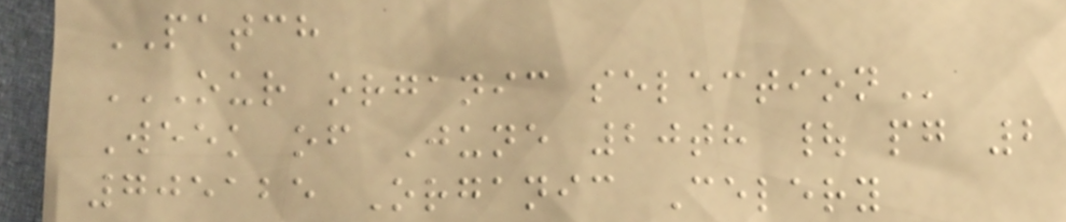PATCH
OUR ORGANIC SELECTION
Week of June 20th | pg 2
705125 Organic Celery
